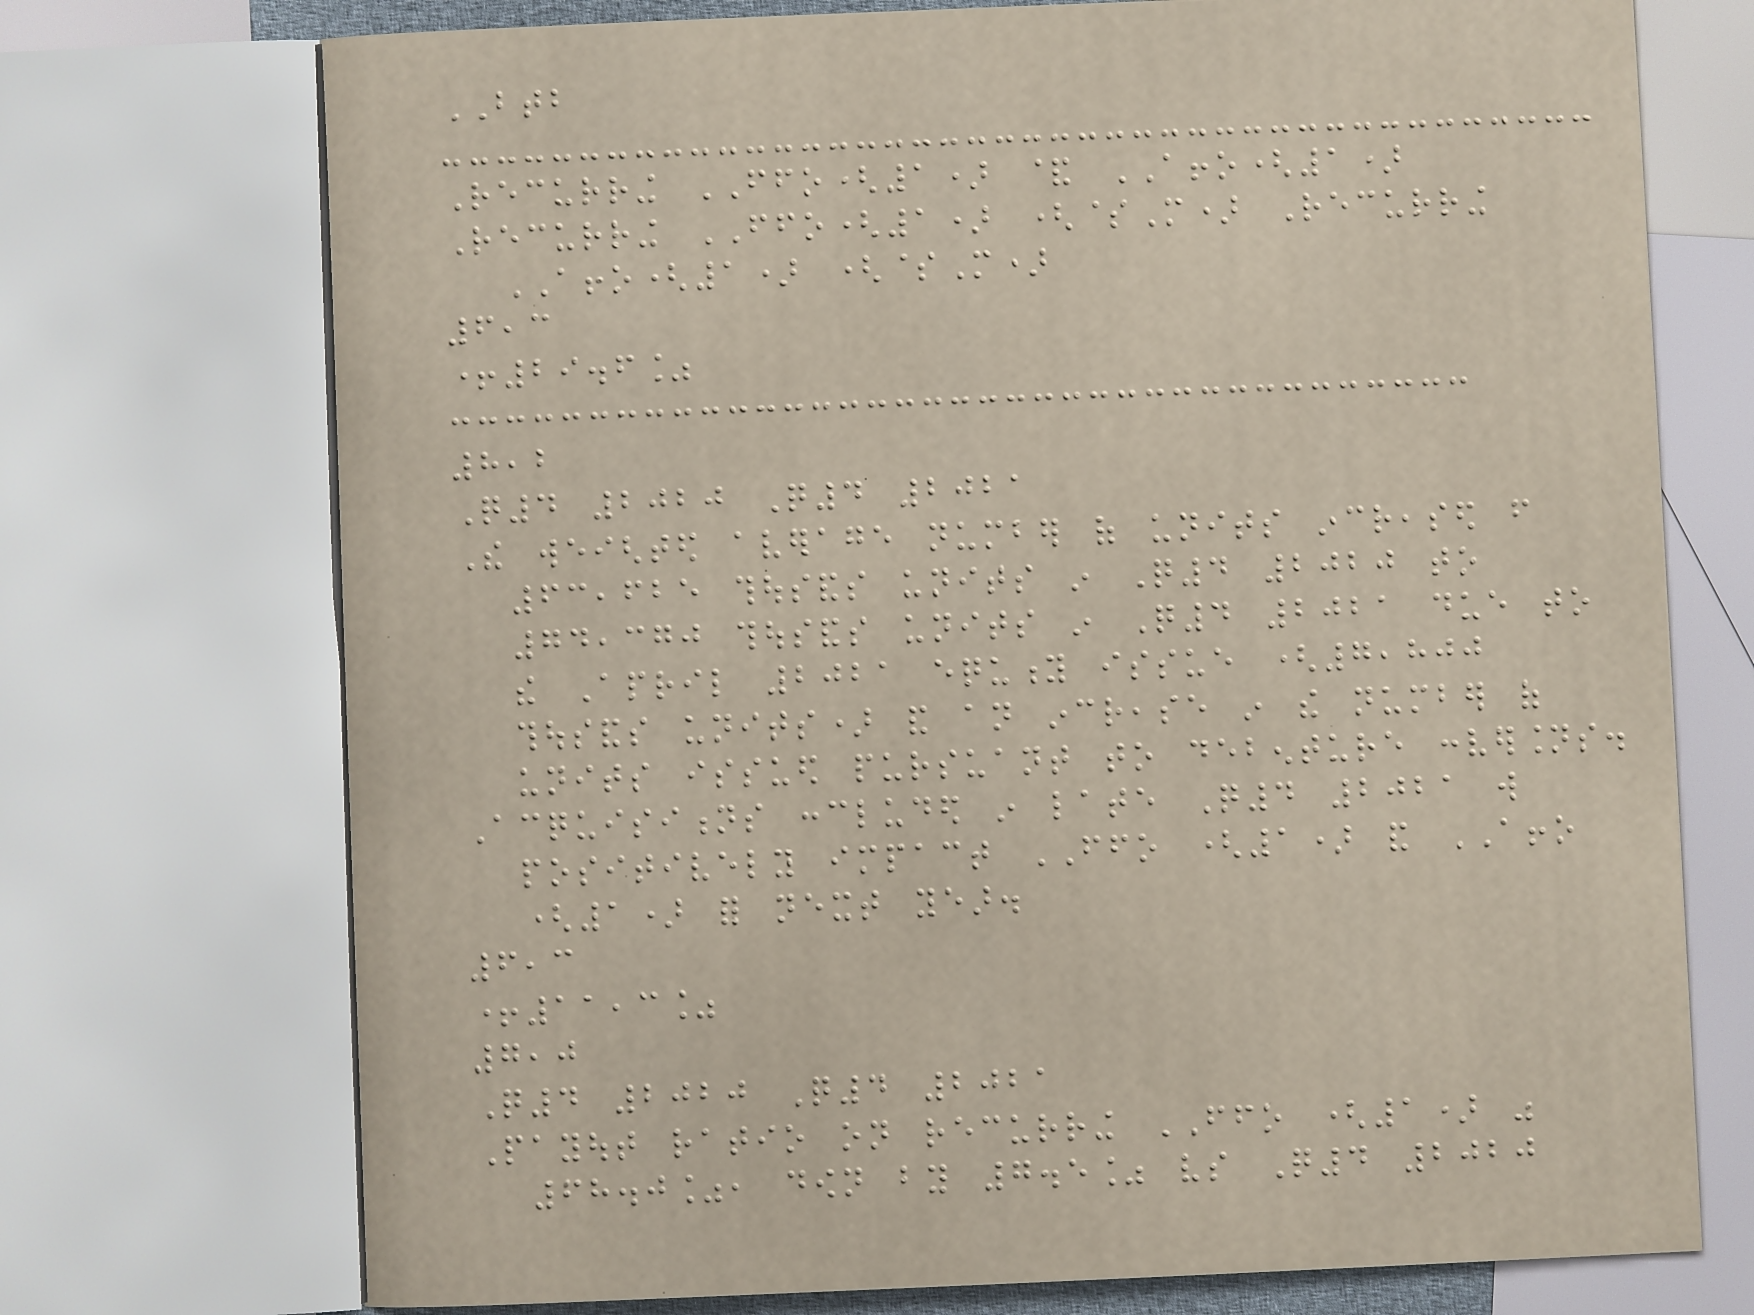BTB
Recurring FFO(1) & AFFO(1)
Recurring FFO(1) ($M) Recurring
AFFO(1) ($M)
6,3
+29.6%
8,2
Q4 2020 Q4 2021
The weighted average number of units increased from
63,625 thousands units in Q4 2020 to
74,370 thousands units in Q4 2021 due to
the April 2021 equity issue (7,800
thousands units) and an increase in the number of
units issued pursuant to debenture conversions.
Acquisitions concluded in late Q4 2021 will
positively impact FFO (1) and AFFO
(1) for next year.
6,3
+11,3%
7,0
Q4 2020 Q4 2021
Payout ratio on recurring FFO (1) was
68.0%, down by 7.5% vs Q4 2020
